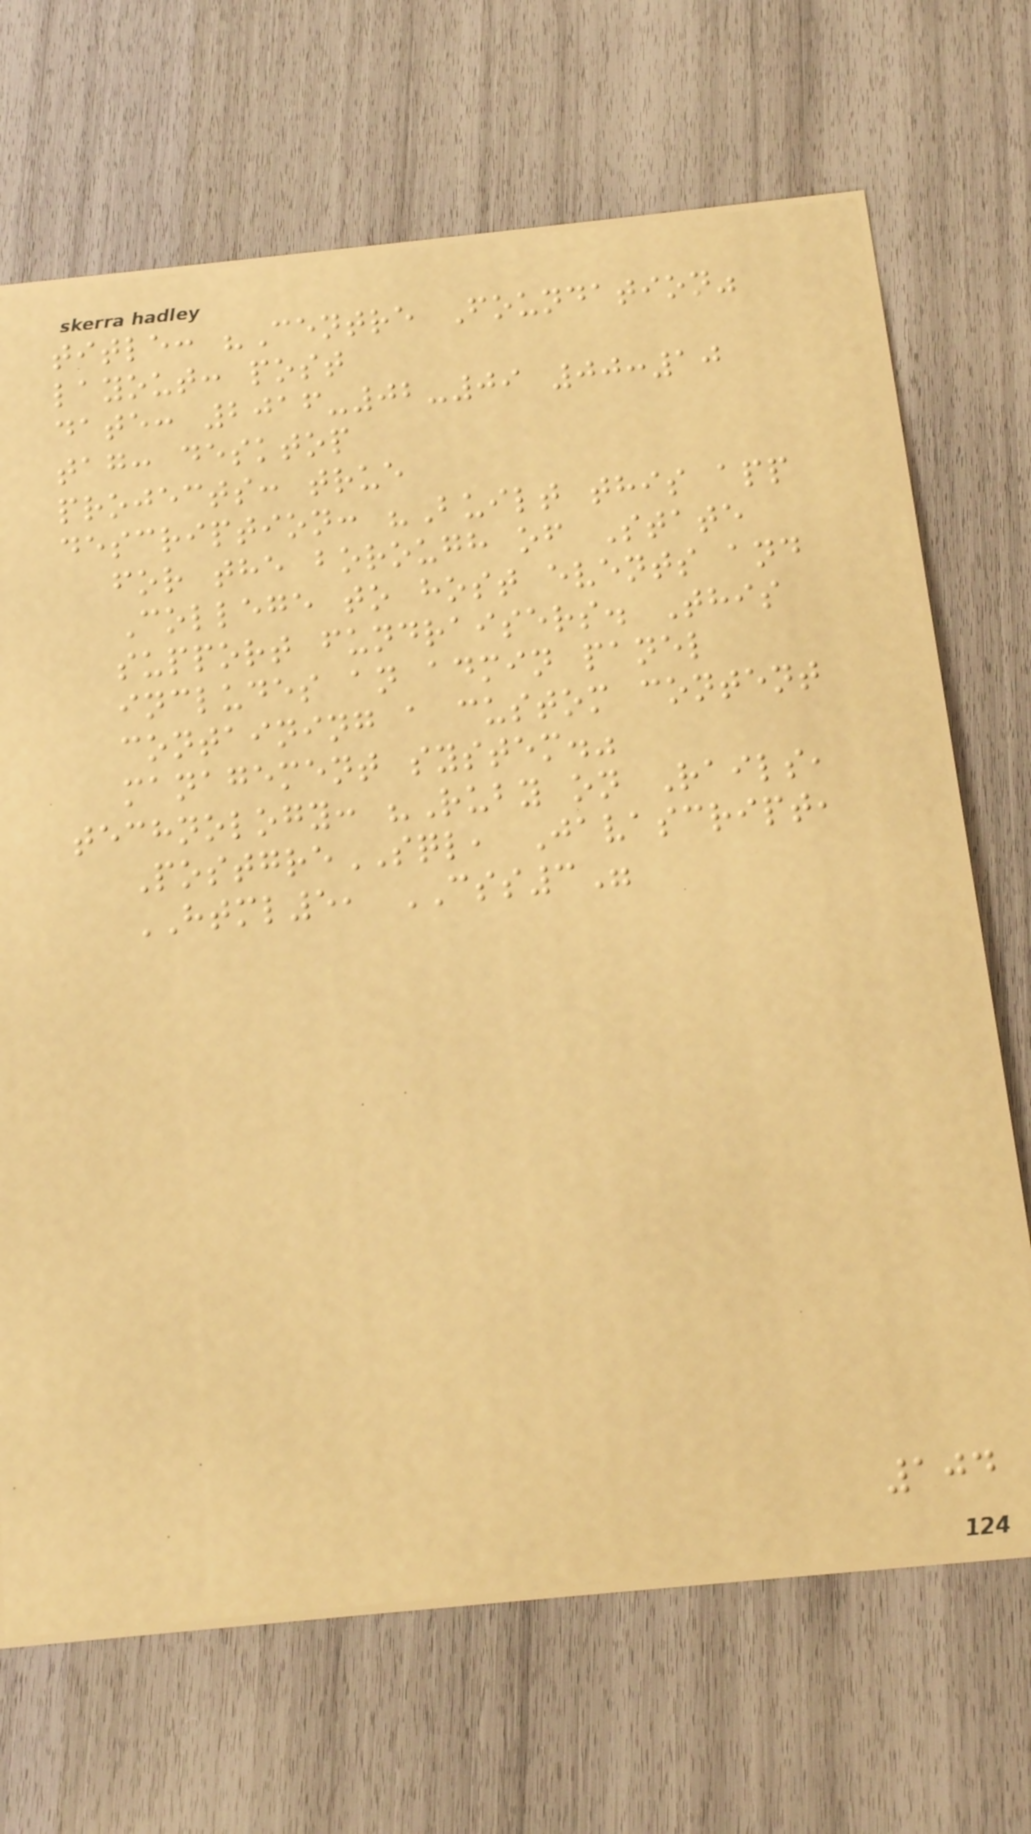title: "Centre Foundation"
layout: post
date: 2016-02-09 00:10
tag: desktop
projects: true
description: "Built this app
for the borough of State
College to host events and
support fundraisers. This
includes an admin panel
containing a custom content
management system."
technology: "Ruby on Rails,
PostgreSQL, Javascript,
HTML5, CSS3"
104
